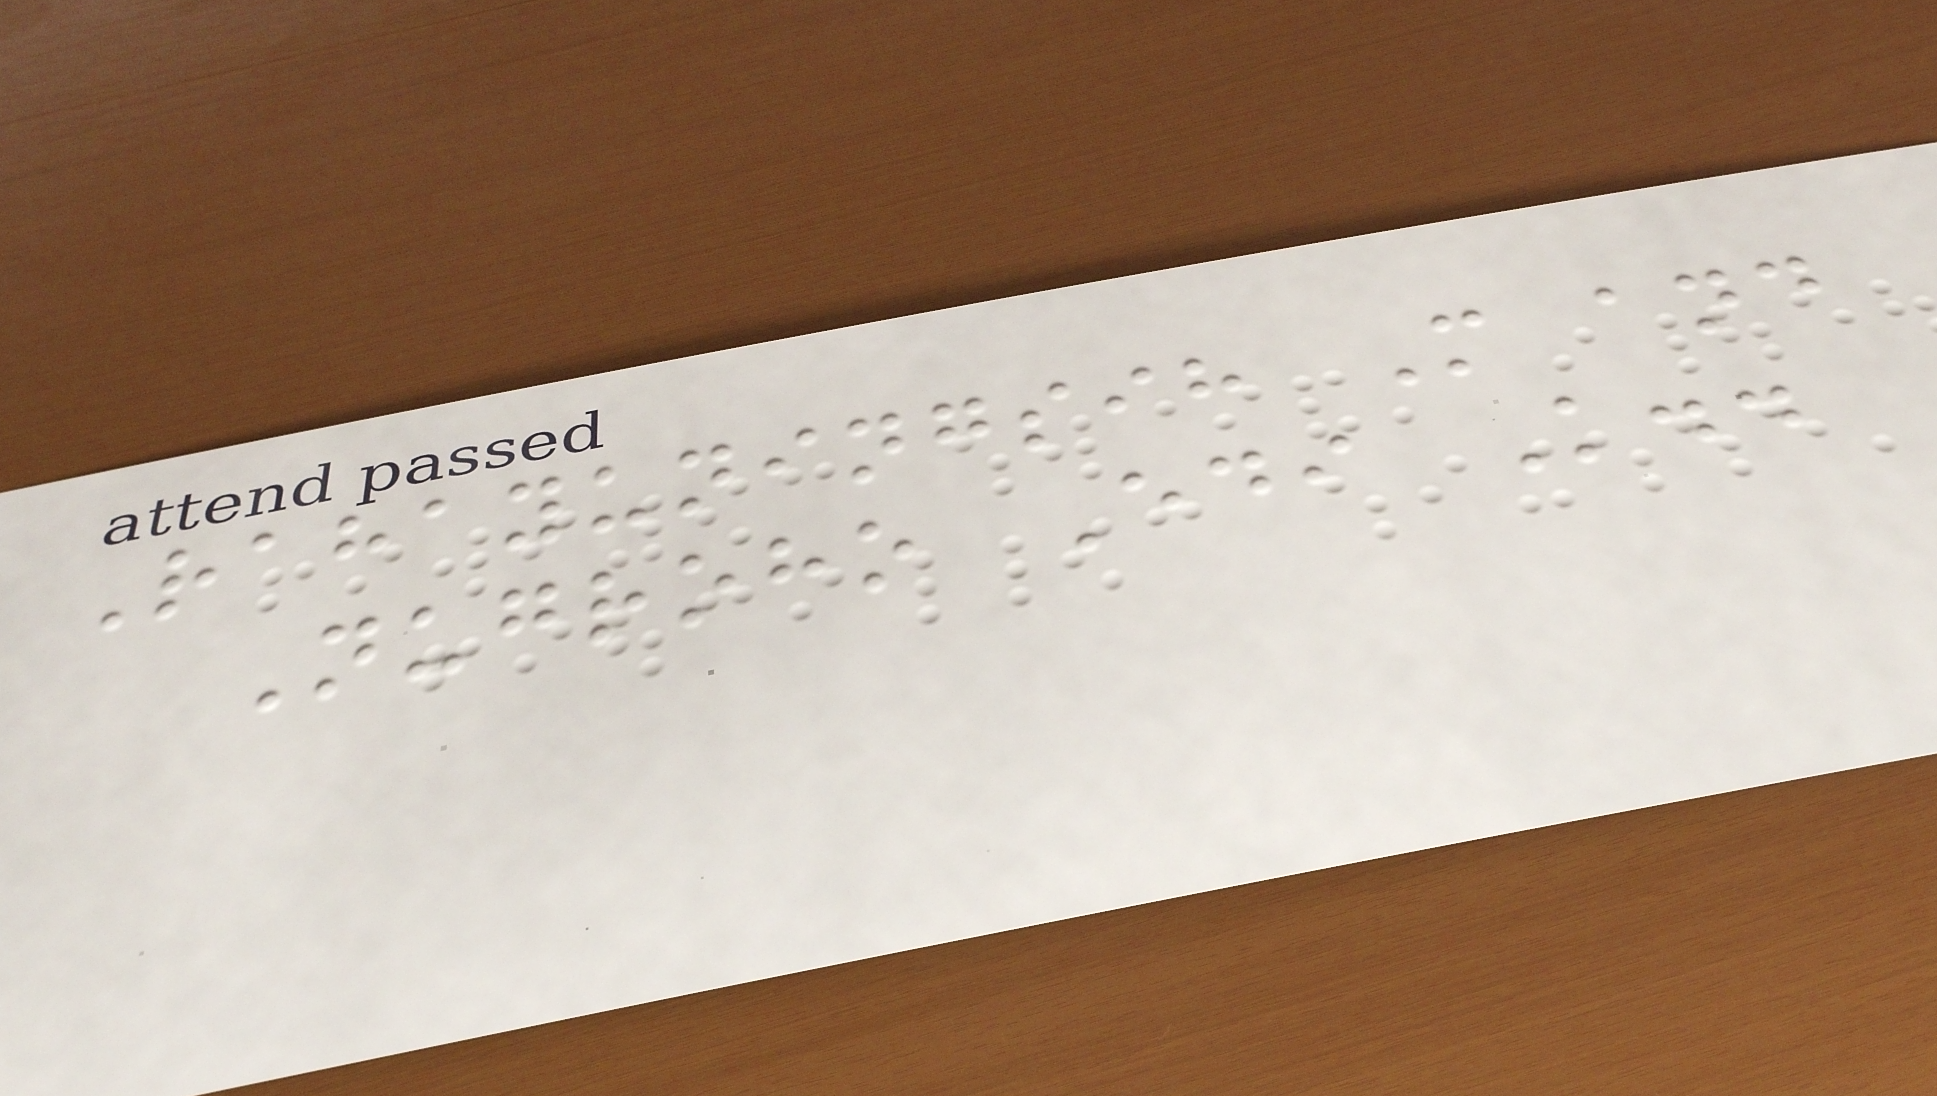Rahayuningsih M and
Nugroho Edi K..
